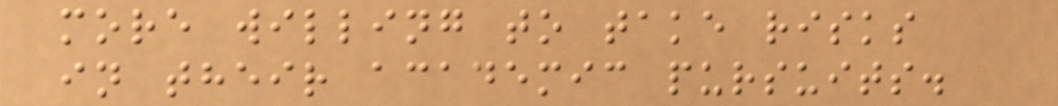more willing to take risks
in their academic pursuits.
